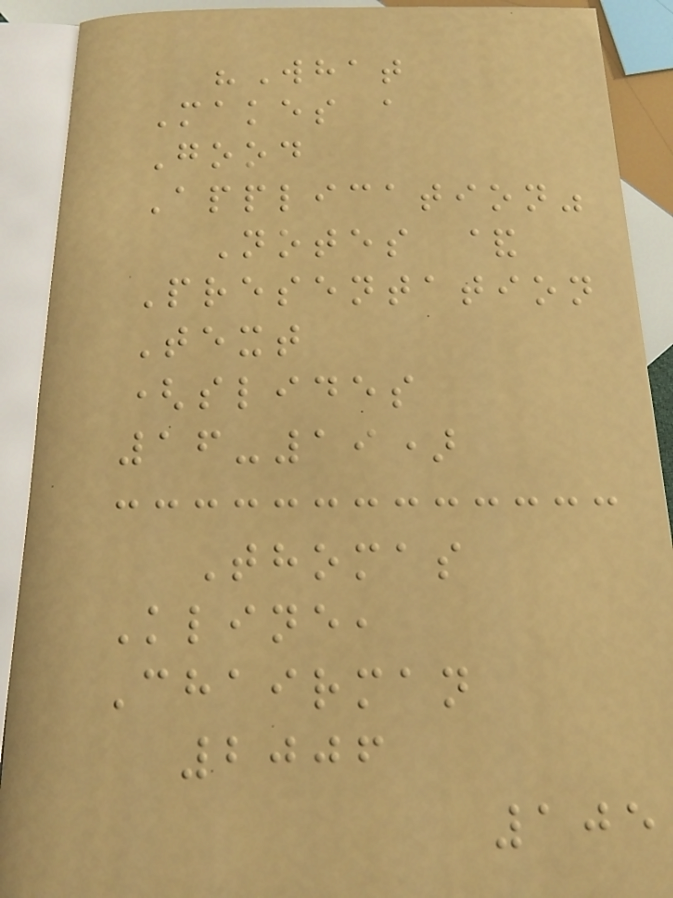"What
Makes a
Good
Application"
Notes &
Presentation
Text
(slides
16-19)
Thomas
Kline,
Chairman
2006
105
